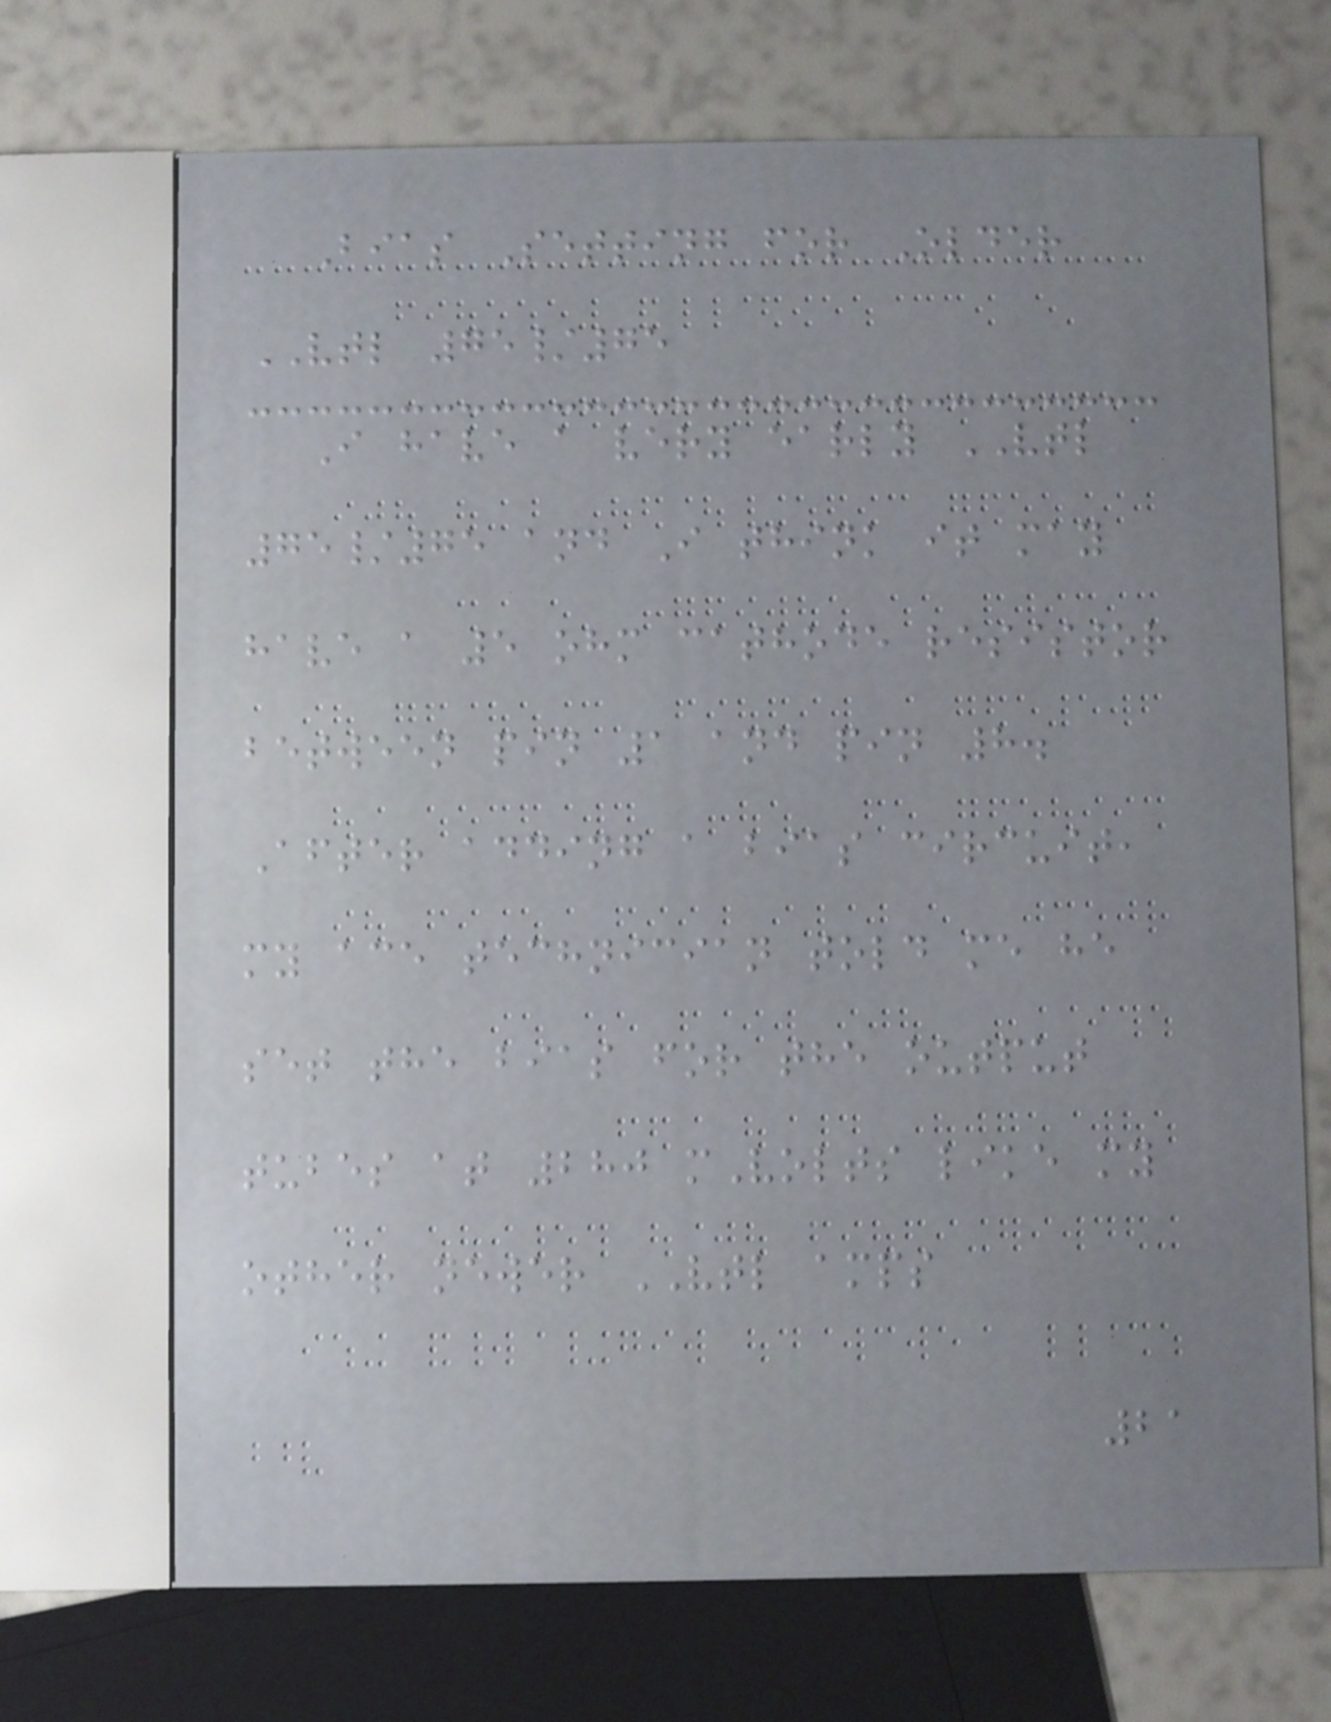Bias Setting for Older
VTL 75/75
I have a very early VTL
75/75 and I think it may
have a 5 ohm cathode resistor
between pin 1 and pin 8.
After adding a bias circuit,
my ace technician told me he
set the bias for the output
tubes at 280 mVolts like my
other newer VTL amps
21
